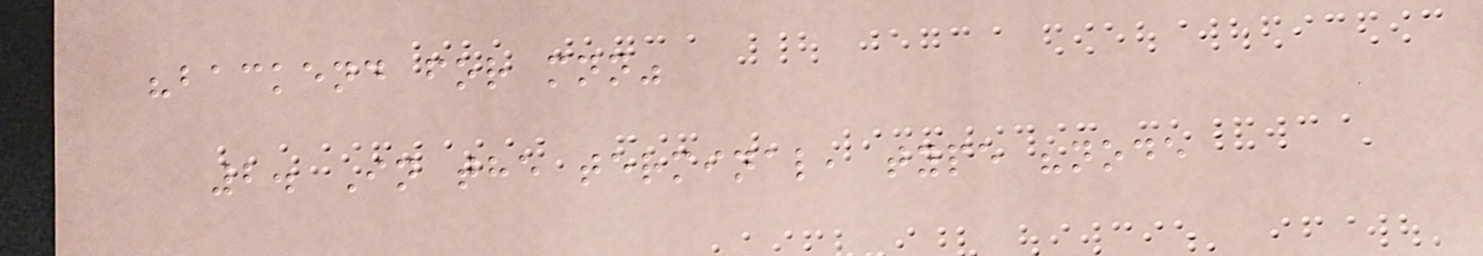"backend for mnn"
2. In the terminal, type "node
